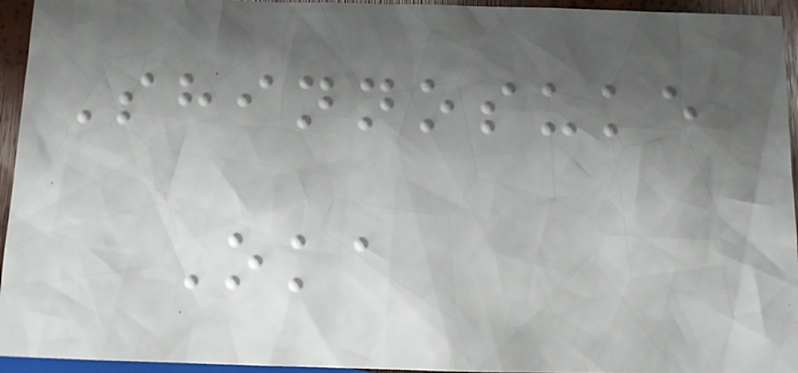Shinnosuke
Oka
